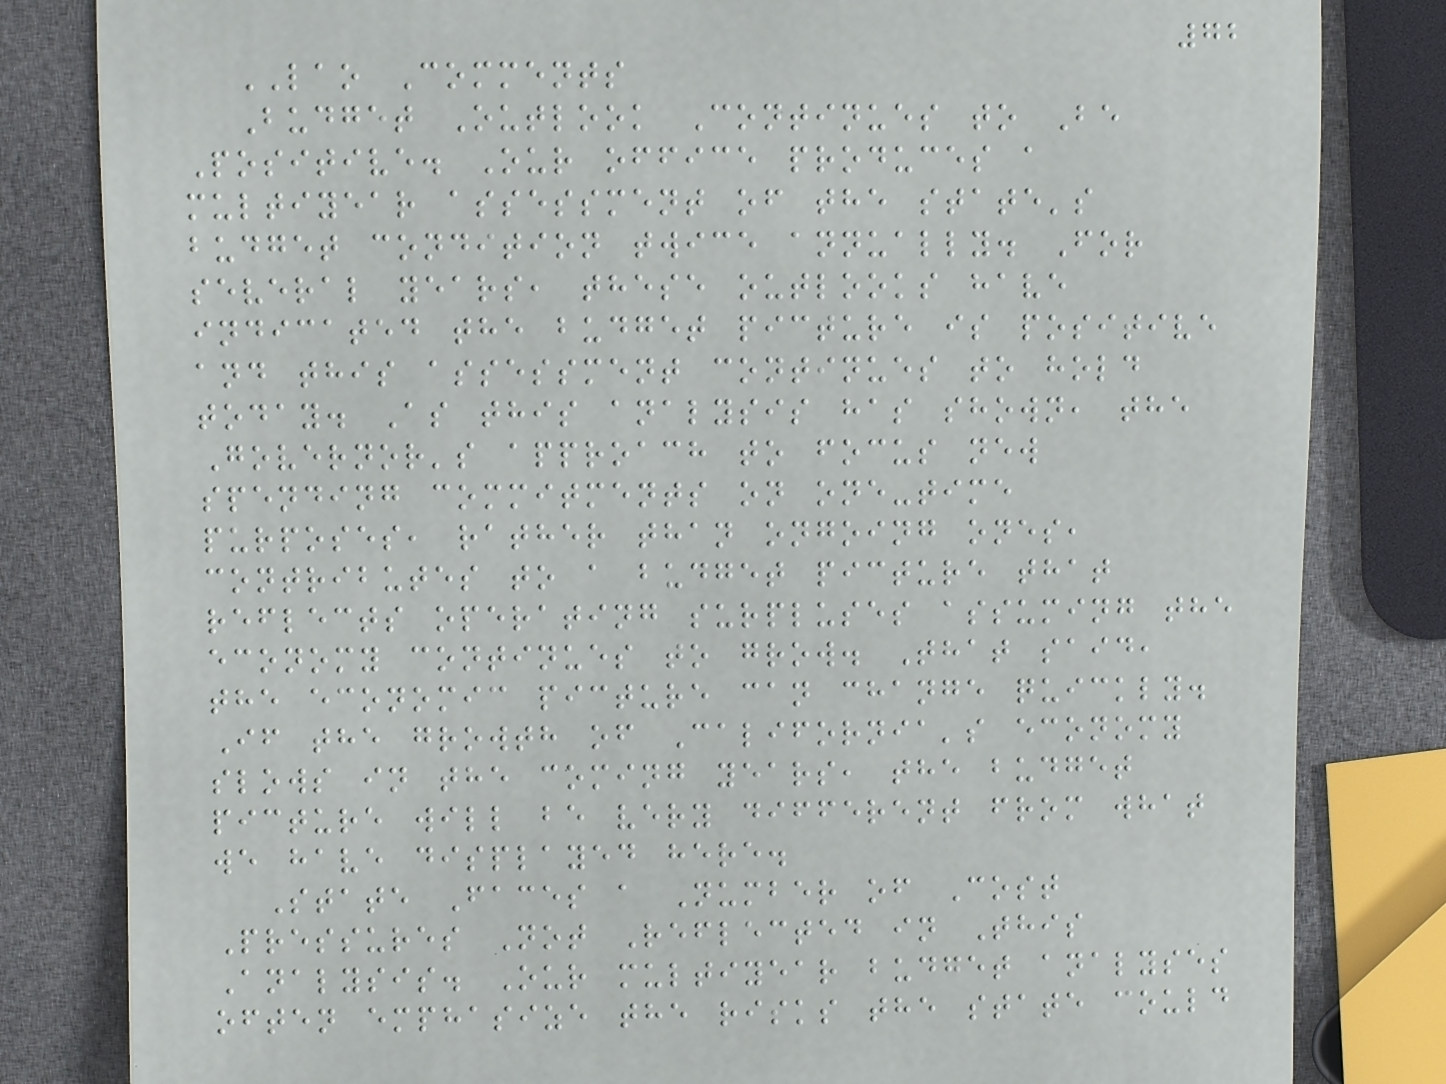72
LAO Comments
Budget Outlook Continues to Be
Positive. Our office produces a
multiyear assessment of the state's
budget condition twice annually. For
several years, these outlooks have
indicated the budget picture is positive
and this assessment continues to hold
today. As this analysis has shown, the
Governor's approach to focus new
spending commitments on one-time
purposes, rather than ongoing ones,
contributes to a budget picture that
reflects operating surpluses assuming the
economy continues to grow. That said,
the economic picture can change quickly.
If the growth of California's economy
slows in the coming years, the budget
picture will be very different from what
we have displayed here.
State Faces a Number of Cost
Pressures Not Reflected in This
Analysis. Our multiyear budget analyses
often emphasize the risks the state could
